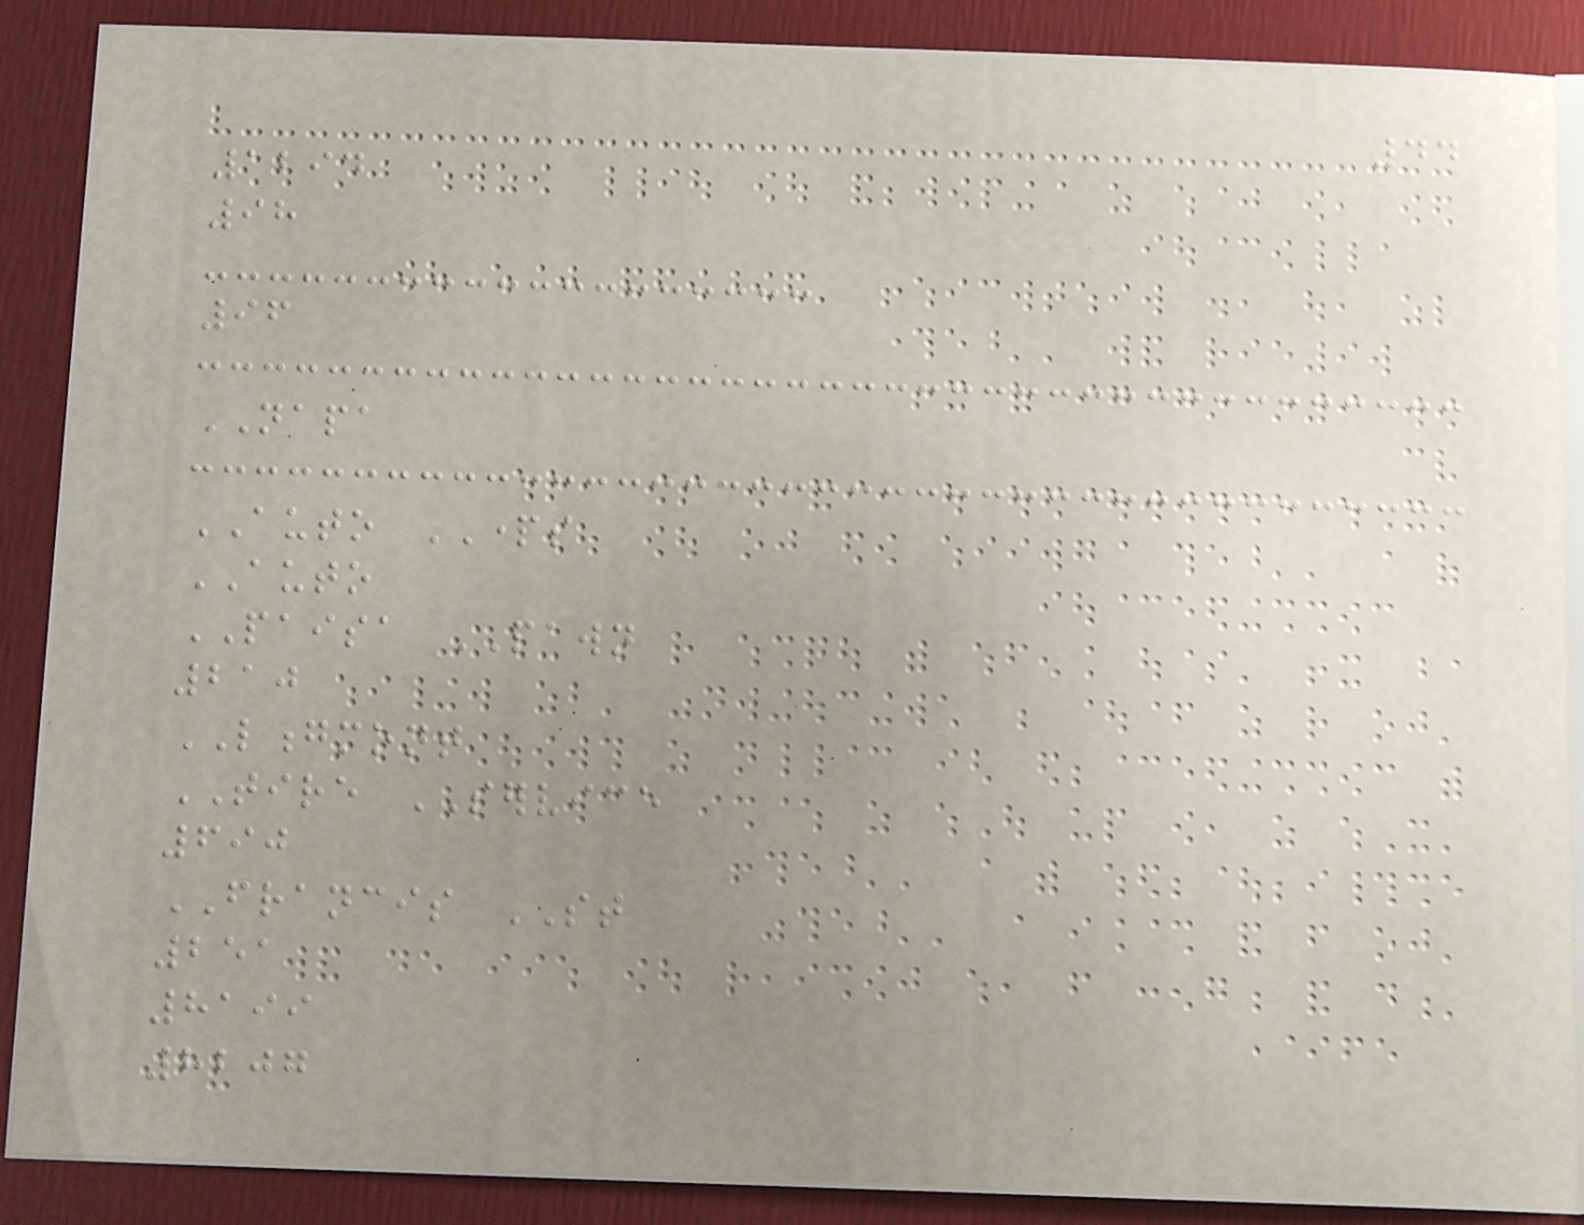44
1294
98
96
NAPA
AUTO PARTS
AUTO
PAISA PAWN
210
LONGMONT
TIRE SERVICE
690
FRANCIS ST
251
8199
8207
